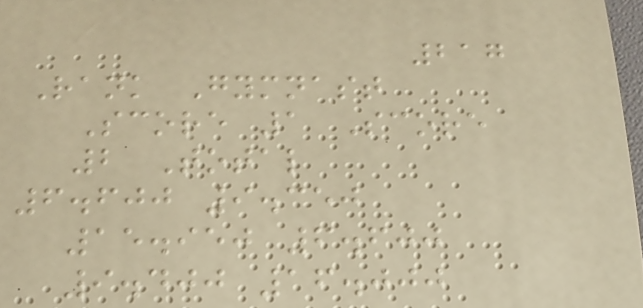217
Rank Gymnast
Score 1 Score
2 Total
6.600 9.350
15.950 6.600
9.400 16.000
